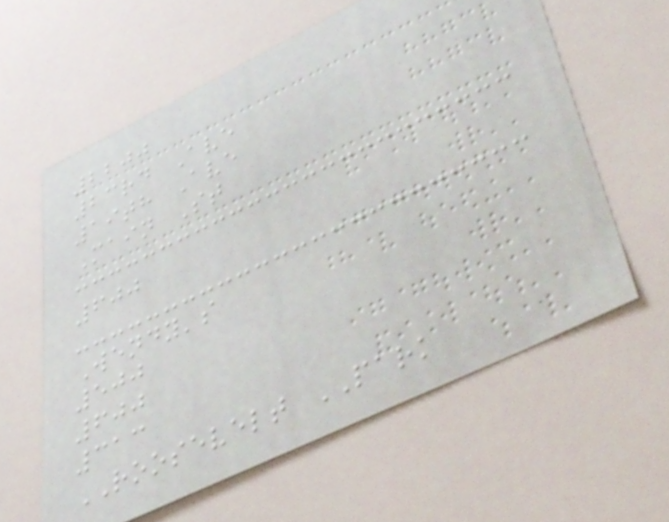2200
23rd Ave
19th Ave
Main St
600
Wendy's
500
600
313
ROOSEVELT PARK
